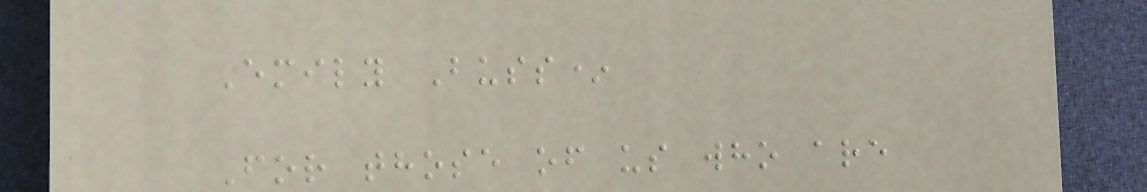Emily Buss*
For those of us who are
